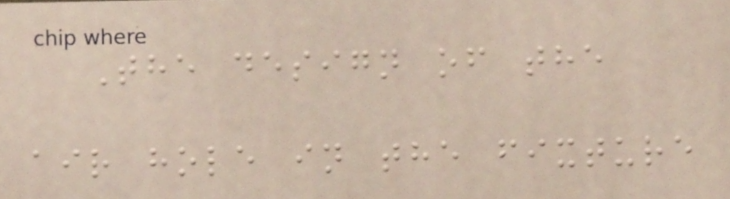The design of the
air hole in the fixture
